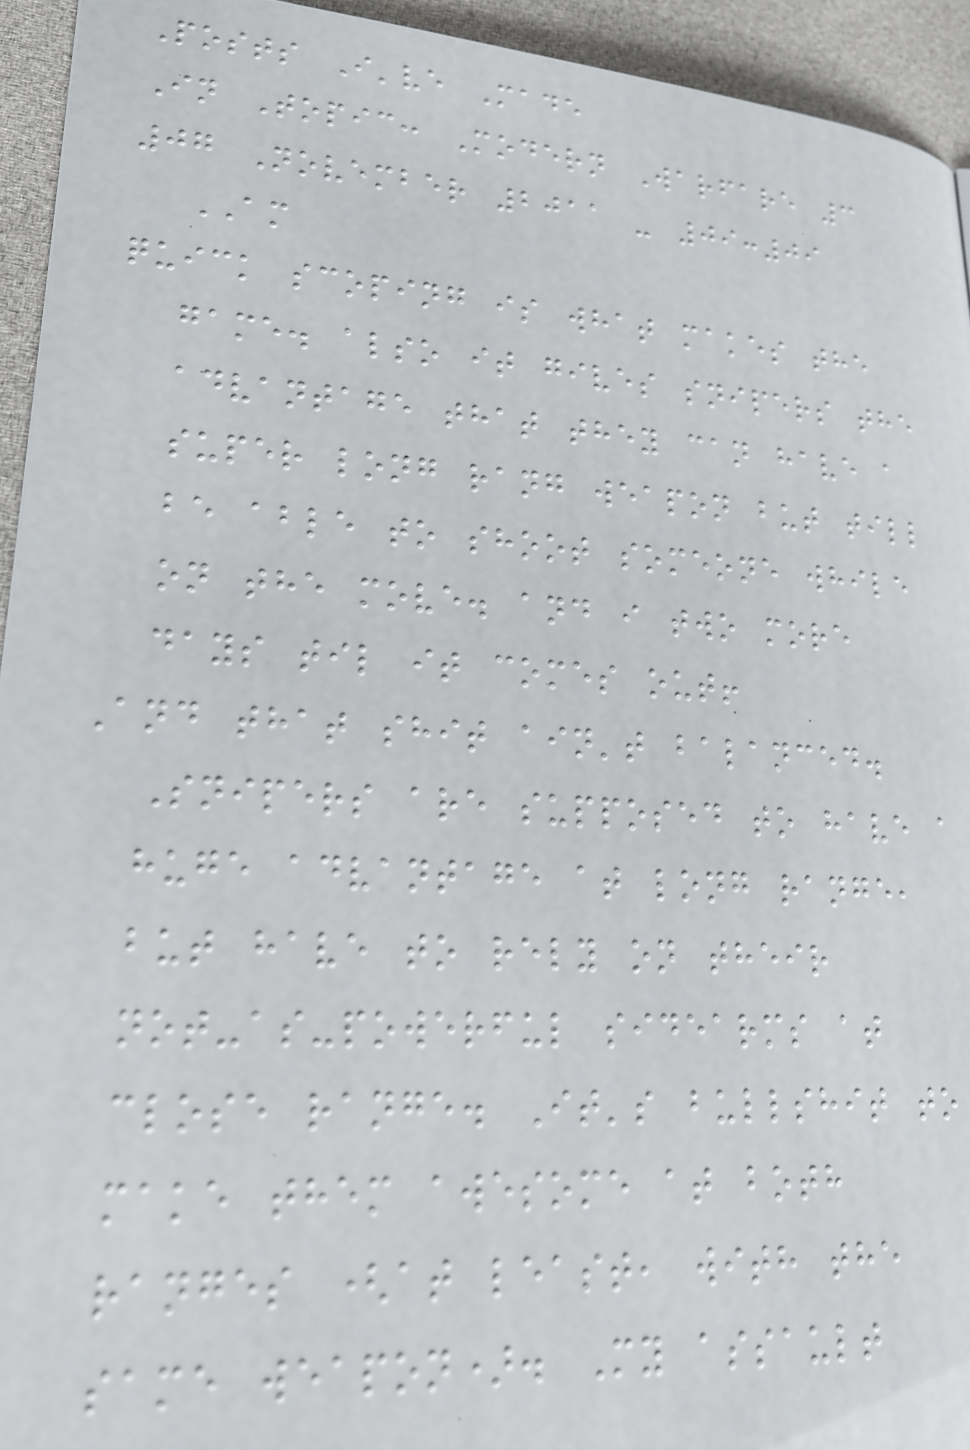Posts I've Made
In Topic: Modern Warfare 3
07 November 2011 - 09:09
AM
quick scoping is what makes the
game. also it gives snipers the
advantage that they can have a
super long rang weapon but till
be able to shoot someone while
on the move. and i two more
days til it comes out!
And that shit ain't balanced.
Snipers are supposed to have a
huge advantage at long range,
but have to rely on their
not-as-powerful sidearms at
close range. It's bullshit to
make them awesome at both
ranges (at least, with the
same weapon). My assault
